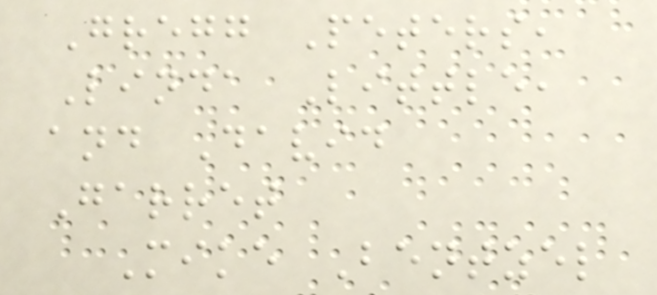Gregg Peters,
Linda Little,
and David
Garret
Mike Bentzel
